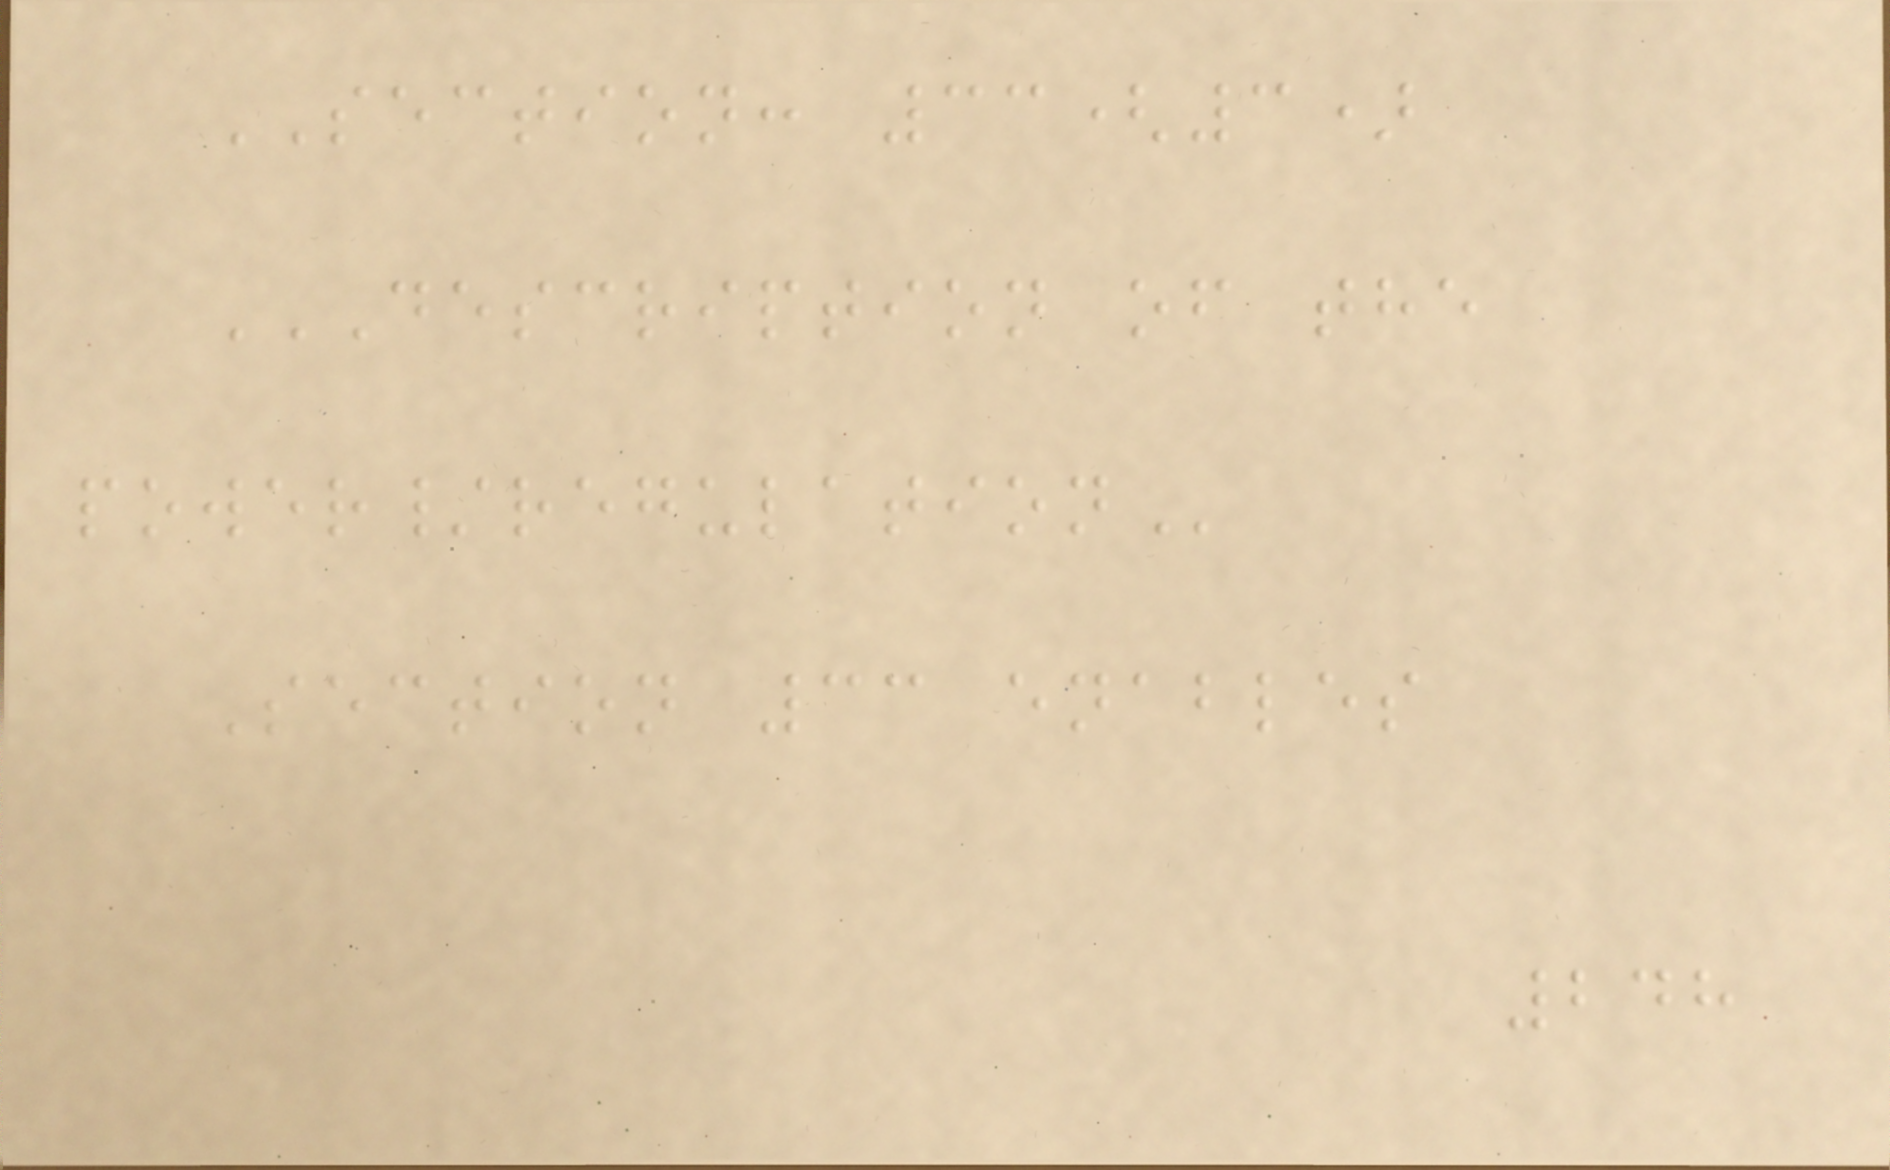SECTION: 33(3)
DESCRIPTION OF THE
POWER/REGULATION
Section 33 enables
248
